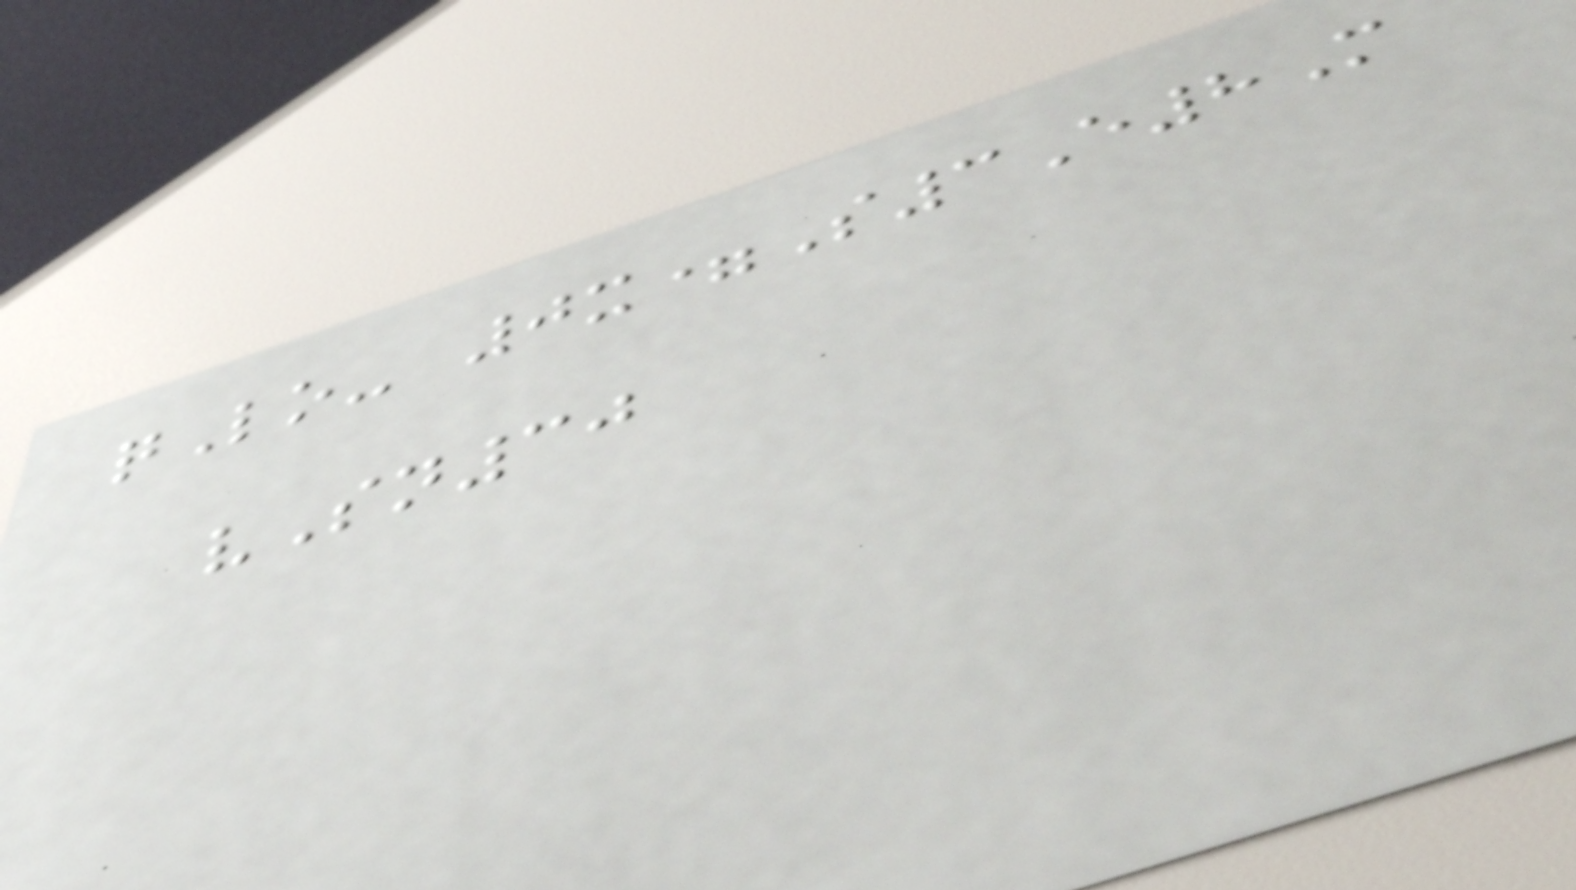qLo- 0x=S3E8M
vSn30
